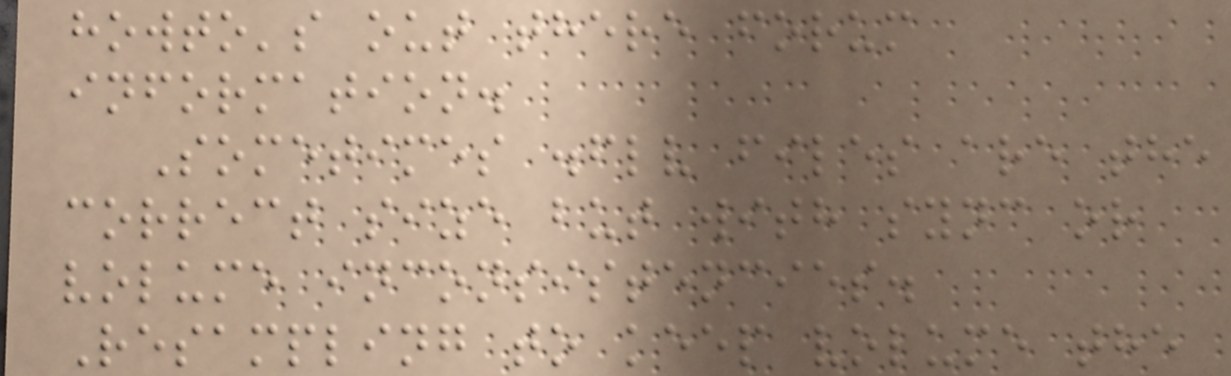howto's out there forum
information.
Sometimes .flv files are the
correct size but with sync or
volume inconsistencies.
Resampling to keep volume the
